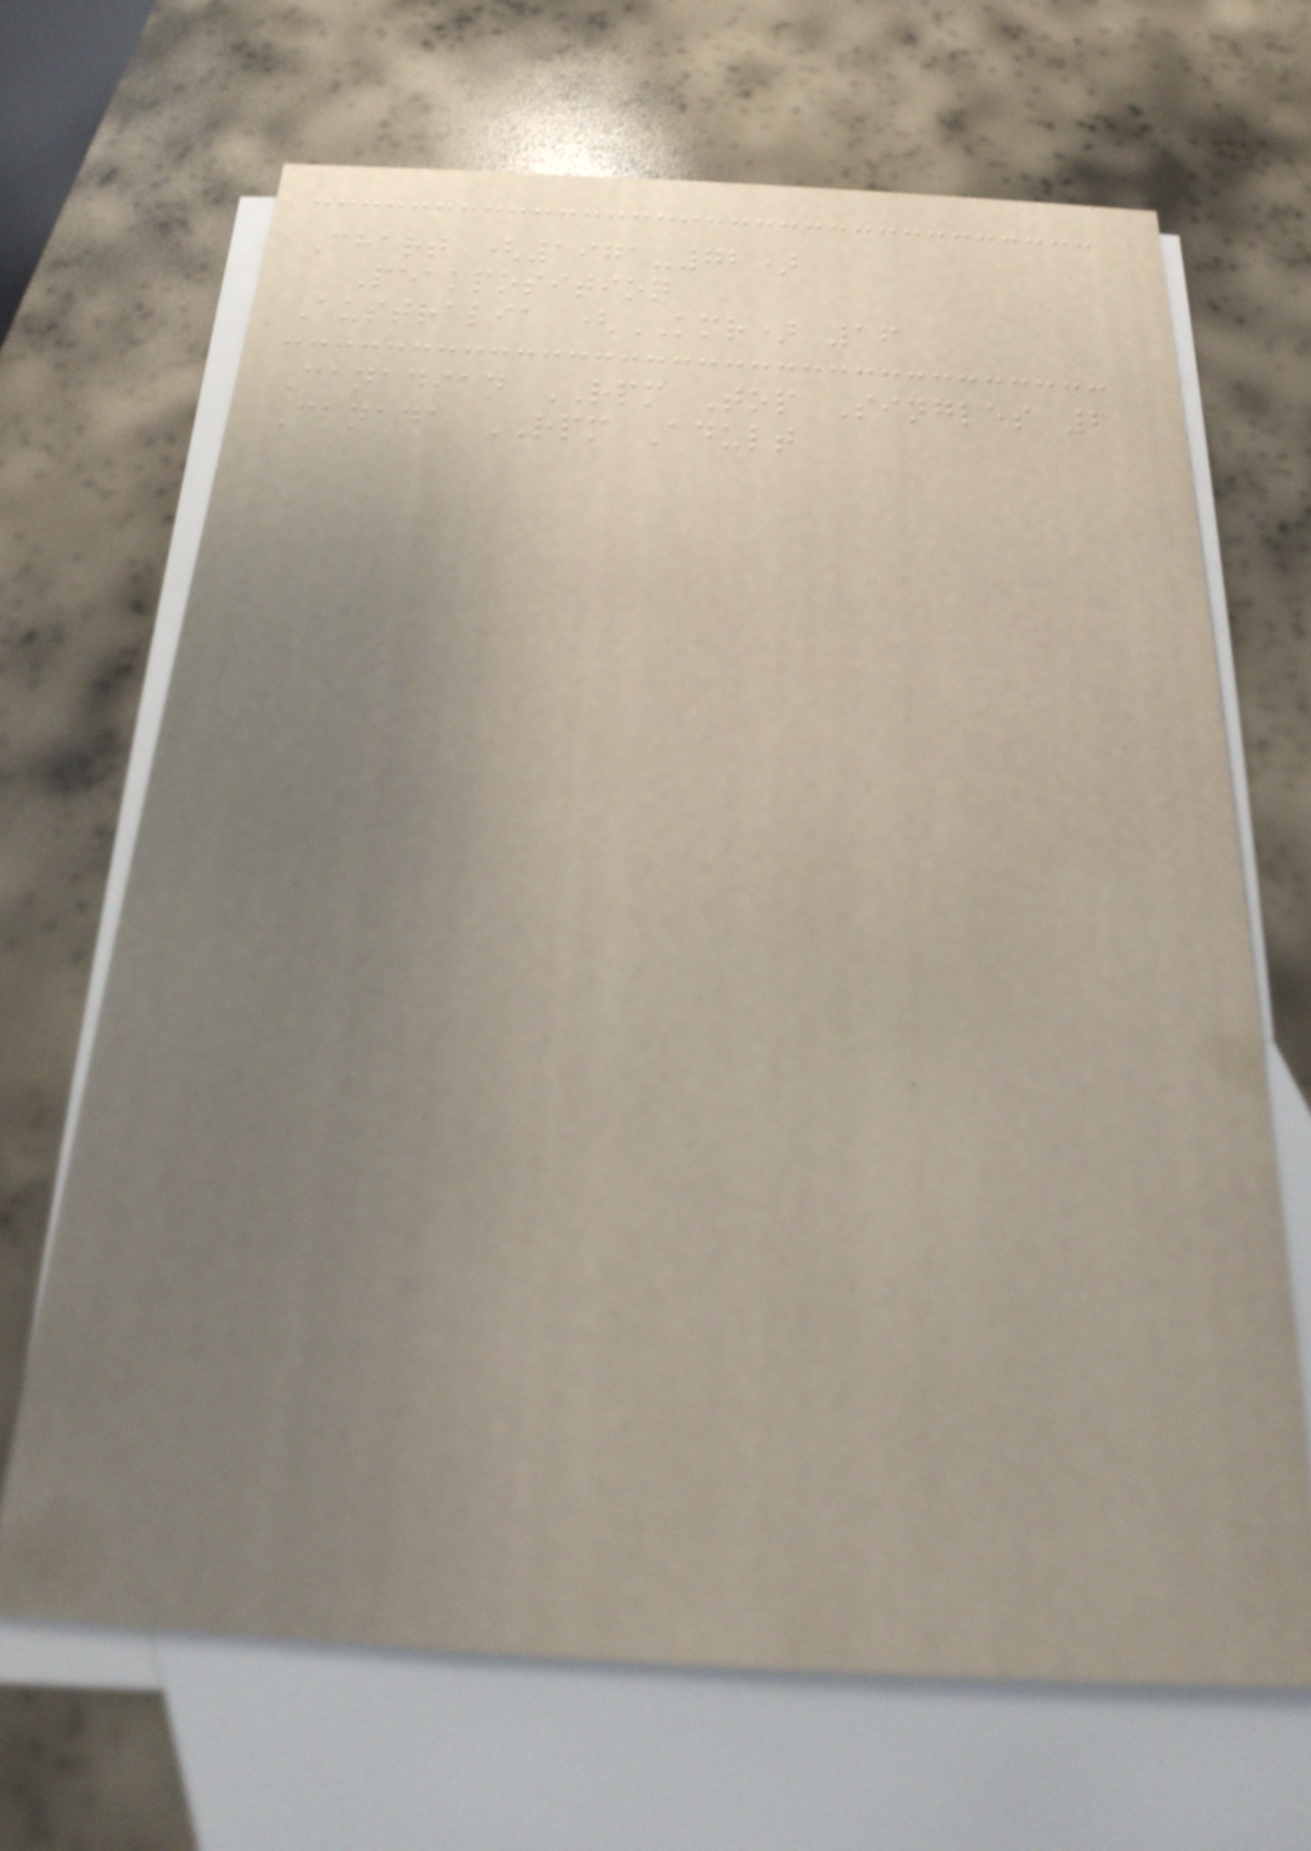Chart (1971-72)
Peakposition
Australia (KMR) 16
Canadian RPM Top Singles 2
Canada RPM Adult
